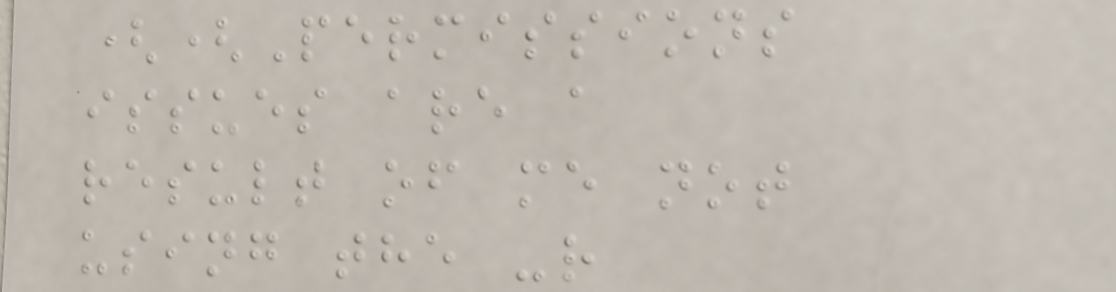((Permissions
issues are a
result of me not
using the -r
